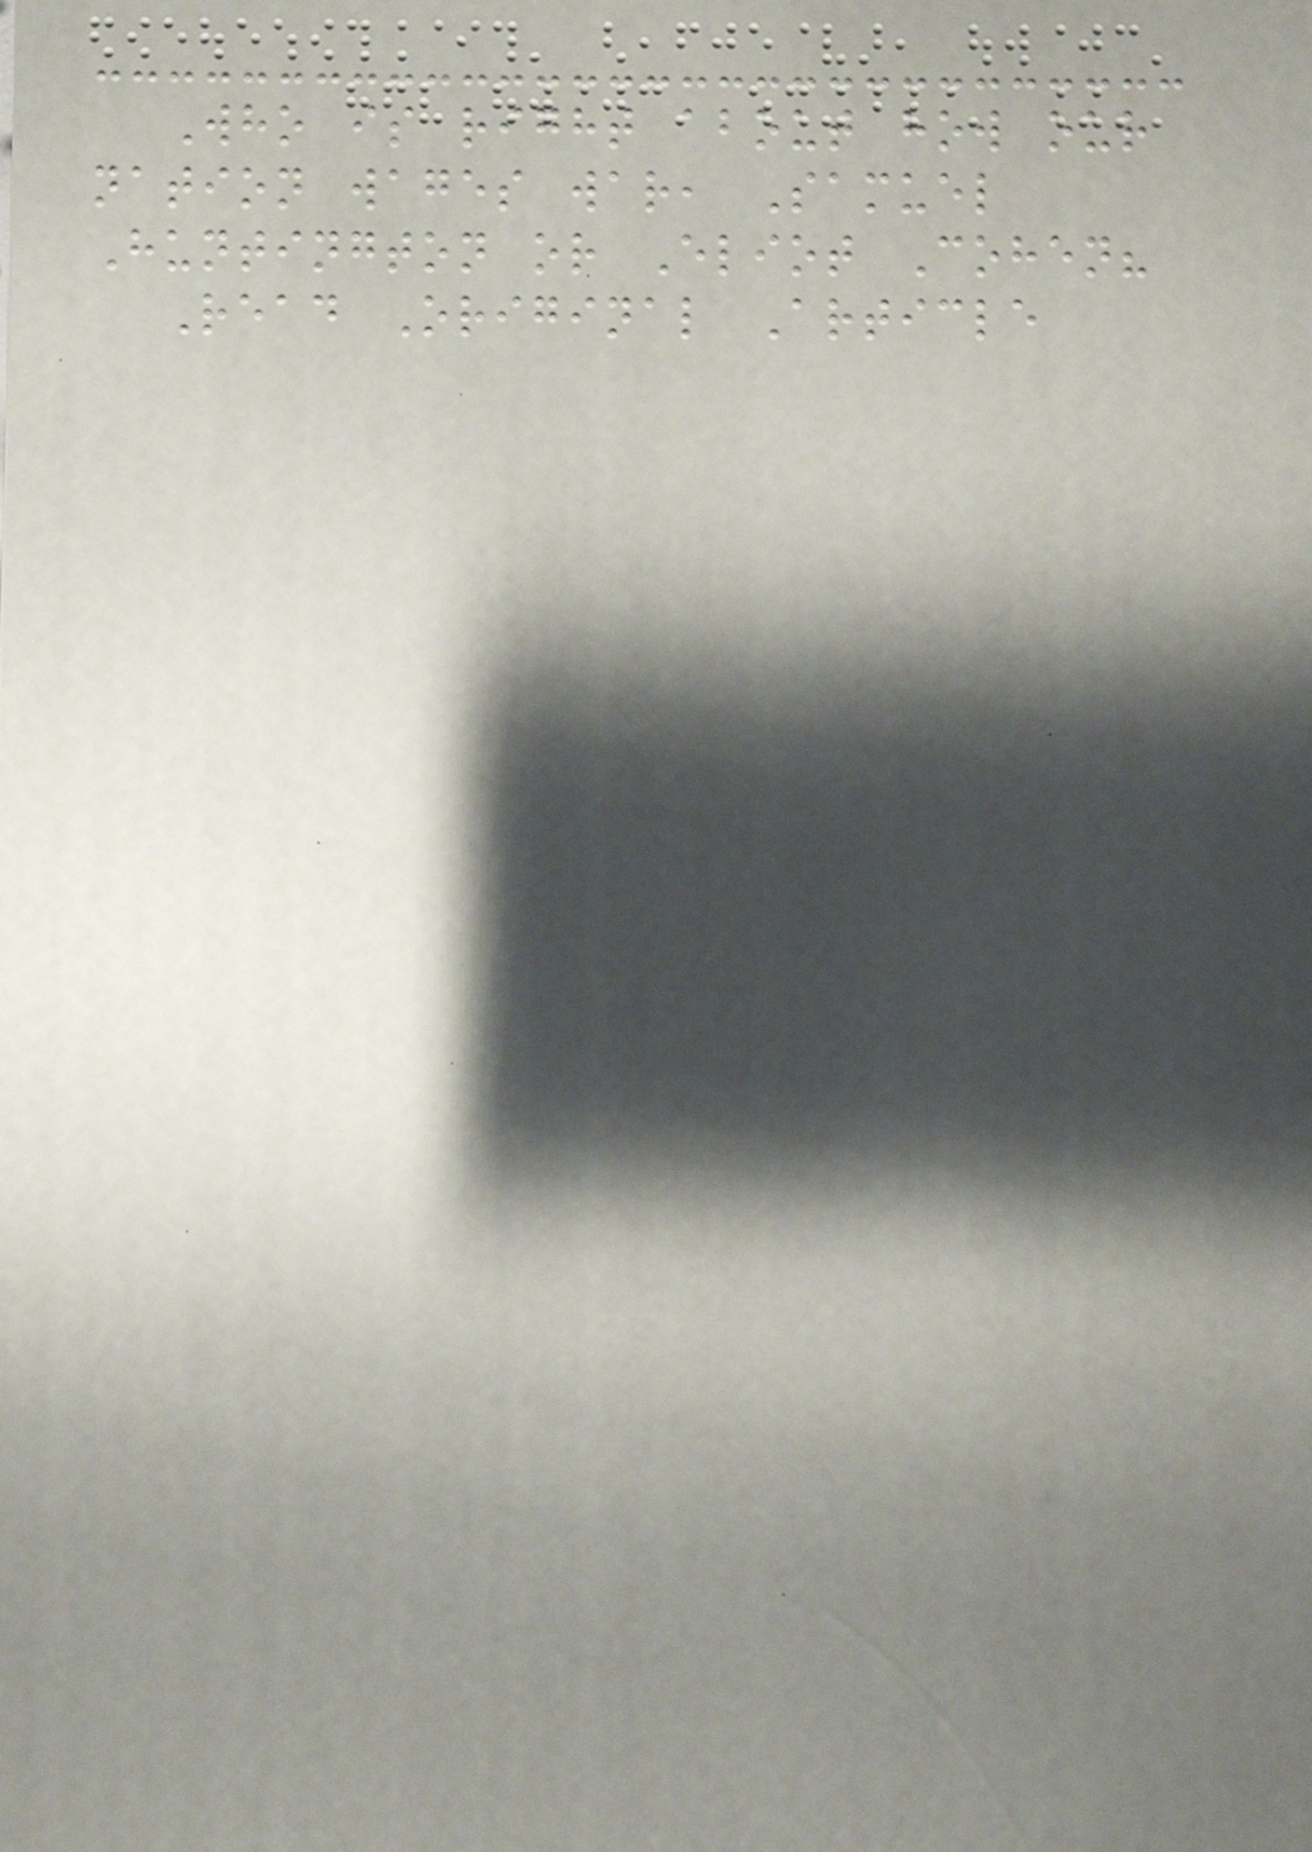Who is right about how our
nation wages war, Samuel
Huntington or Eliot Cohen?
Read Original Article
